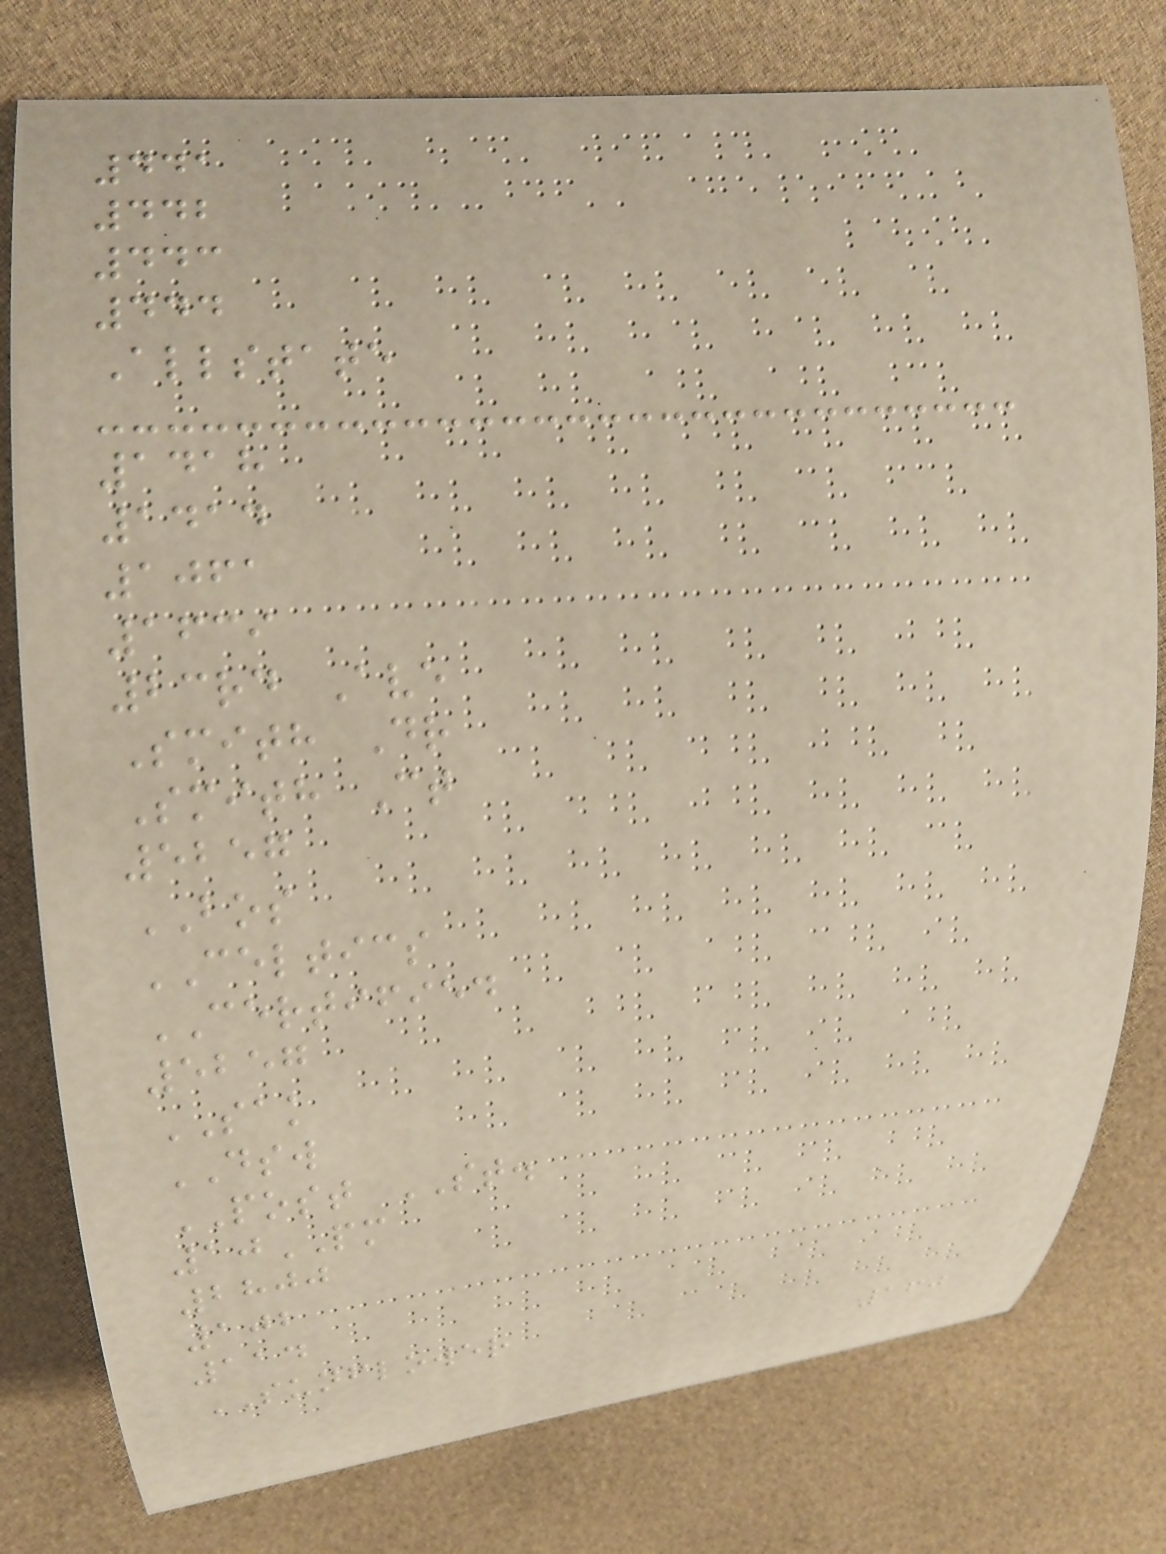441
442
443
444
Allstate
1418
1414
1061
1639
23rd Ave
Smith Dr
Smith Ct
5257
BOS
CELTICS
CERTIFIED
5257
SAK
DSW
POST ST.
10PM
2800
102
114
SUNFLOWER
160
